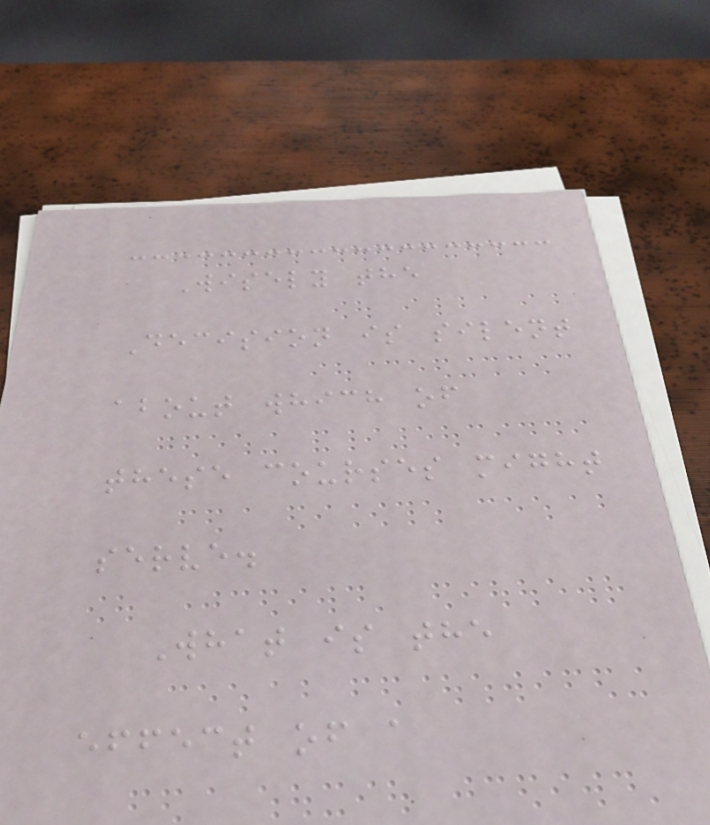Wisely the
Decision is silent
about which of
these courses might
serve.
What is the
effect of a
